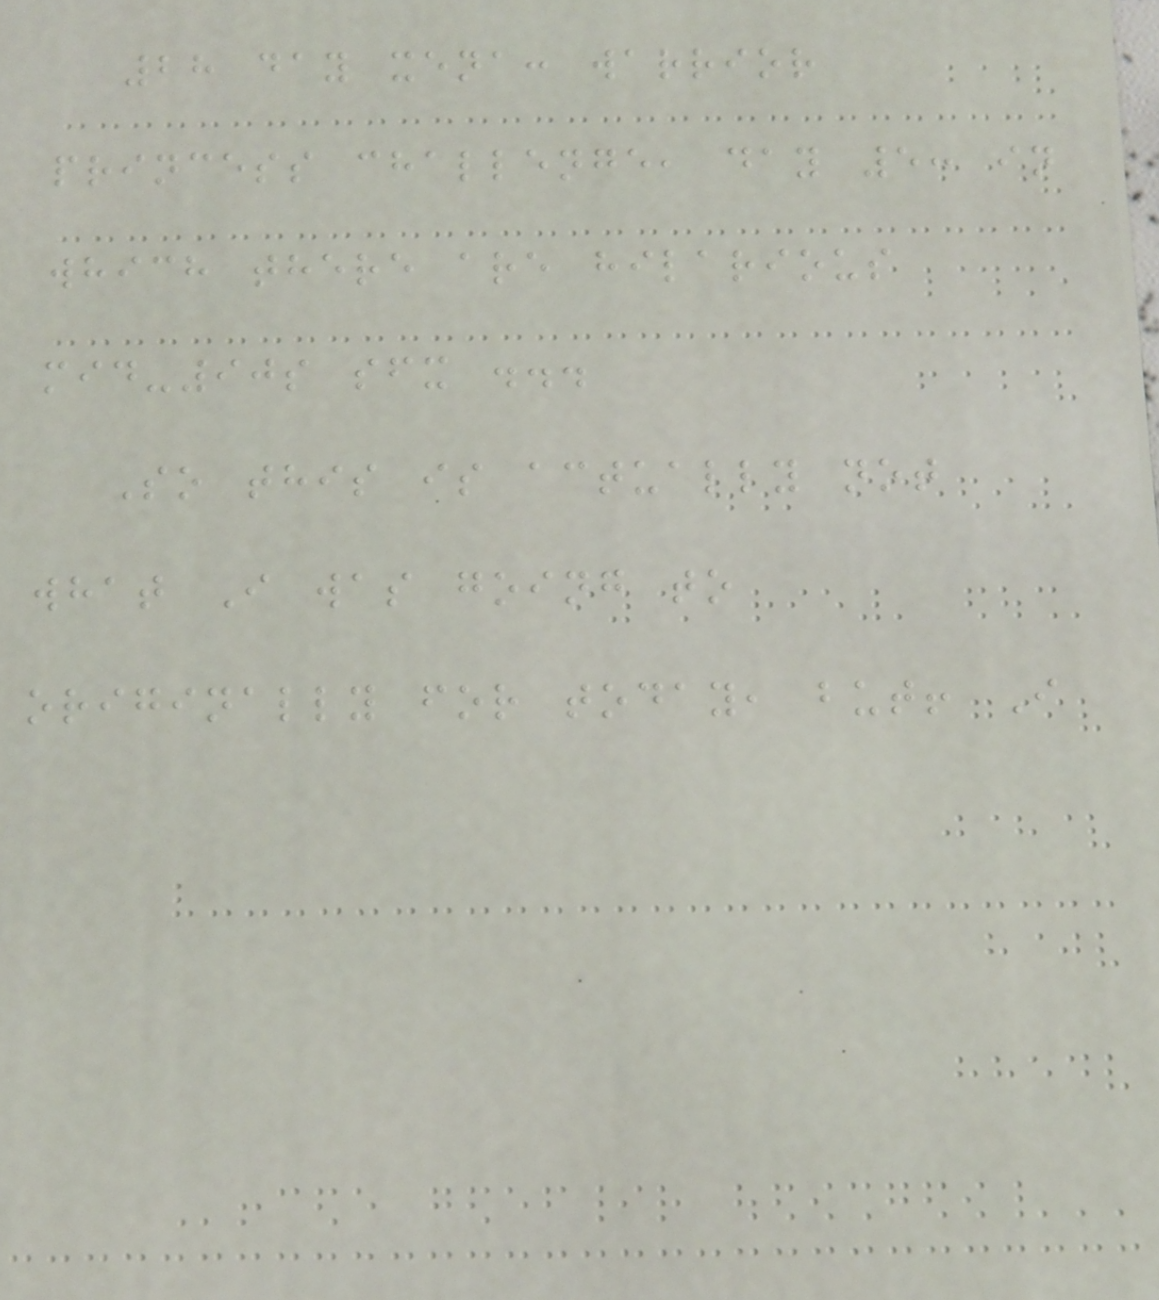28 day xena: warrior
princess challenge, day 5: in
which there are hilarious
mid-90s sfx ...
So this is actually not
what I was going to
originally for today, but! I
